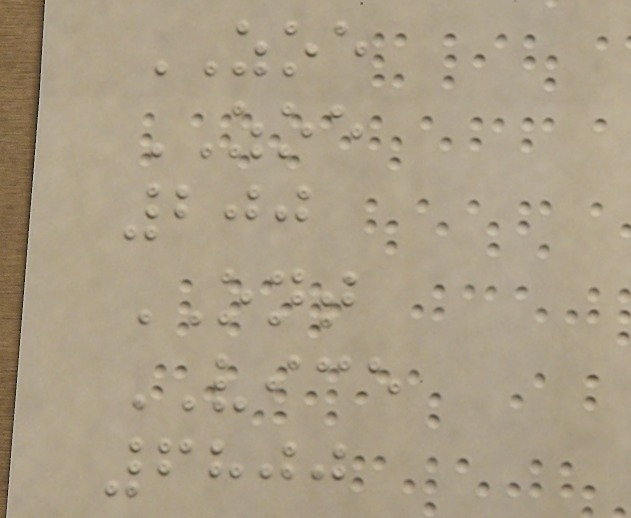ZOE
ZOE
200
ONT
VICE
6800
